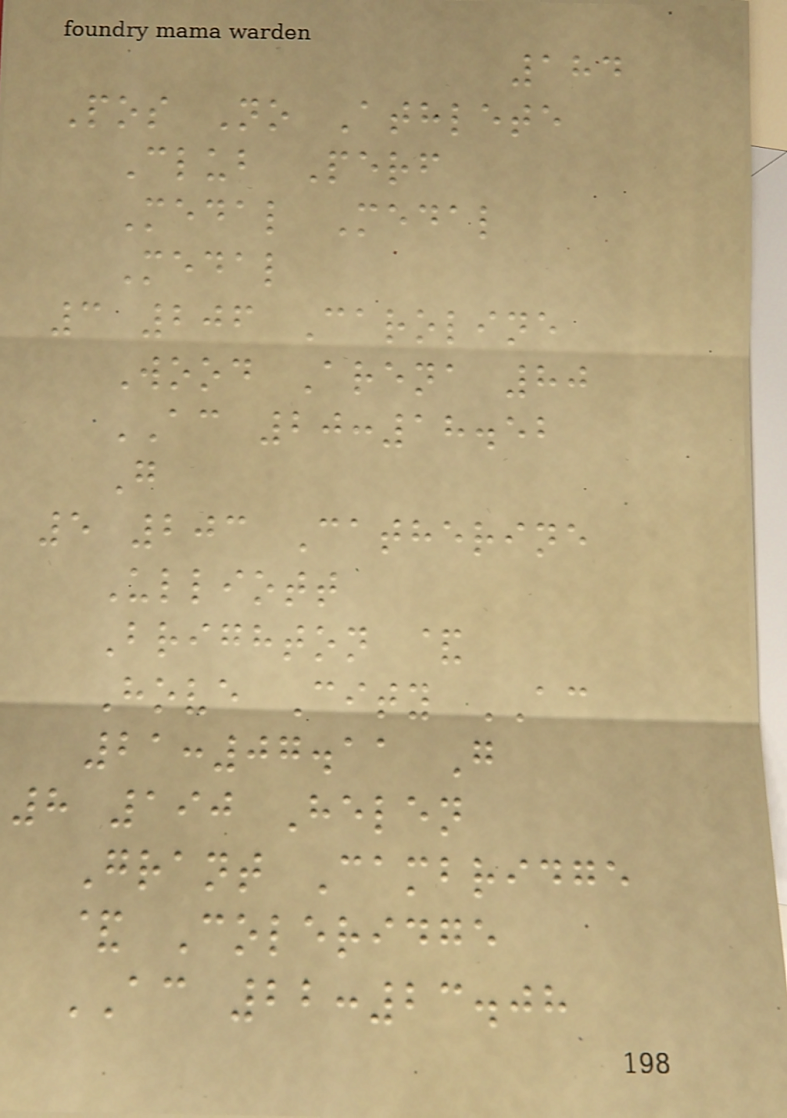184
Pos No Athlete
Club Perf
Medal Medal
Medal
3 206 Caroline
Wood Arena 80
AC 20:18.52
G
5 203 Catherine
Ulliott
Brighton &
Hove City AC
21:07.11 G
8 190 Helen
Grant Cambridge
& Coleridge
AC 22:23.08
